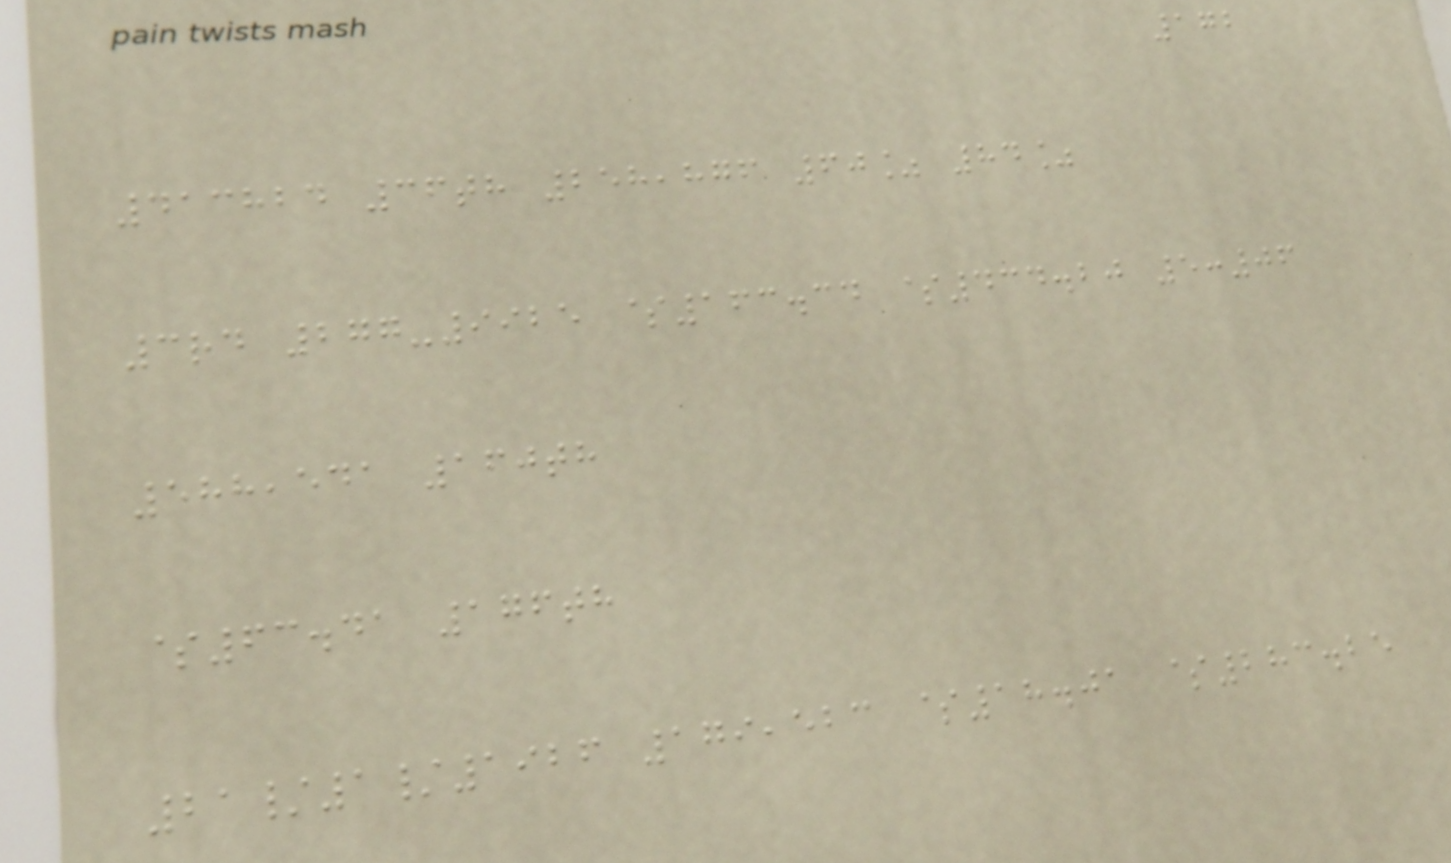172
413824 36th 258,876 60% 84%
3rd 277-9925 $163.34 $434.20 5:06
588,541 160th
$63.41 176th
21/1/1926 179,523 $18.01 $283.25
